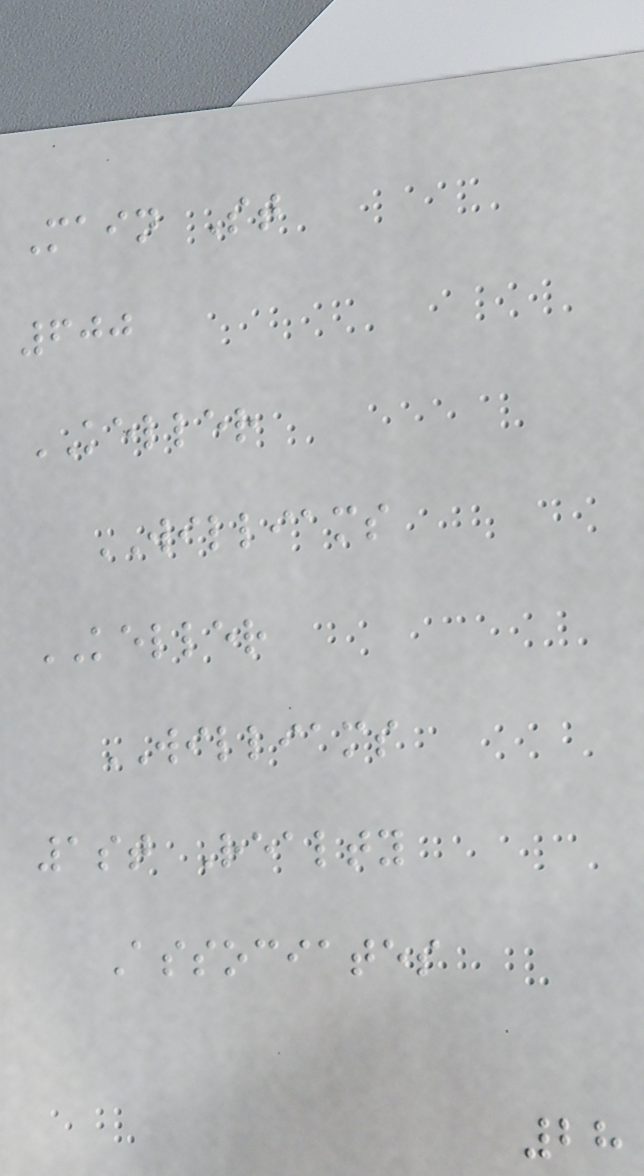Main St
600
KELLER
WILLIAMS
KELLER
WILLIAMS
1st Realty
Associates
28
